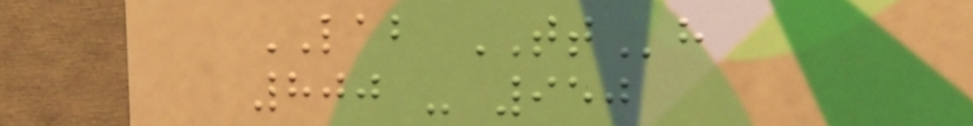LAB TTh
800 - 950
